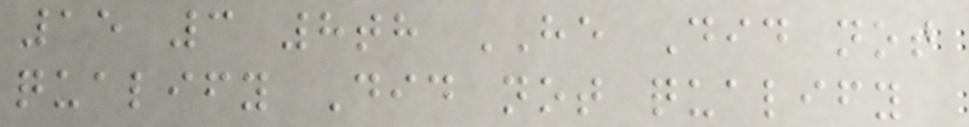15 3 8th HE Did not
qualify Did not qualify
